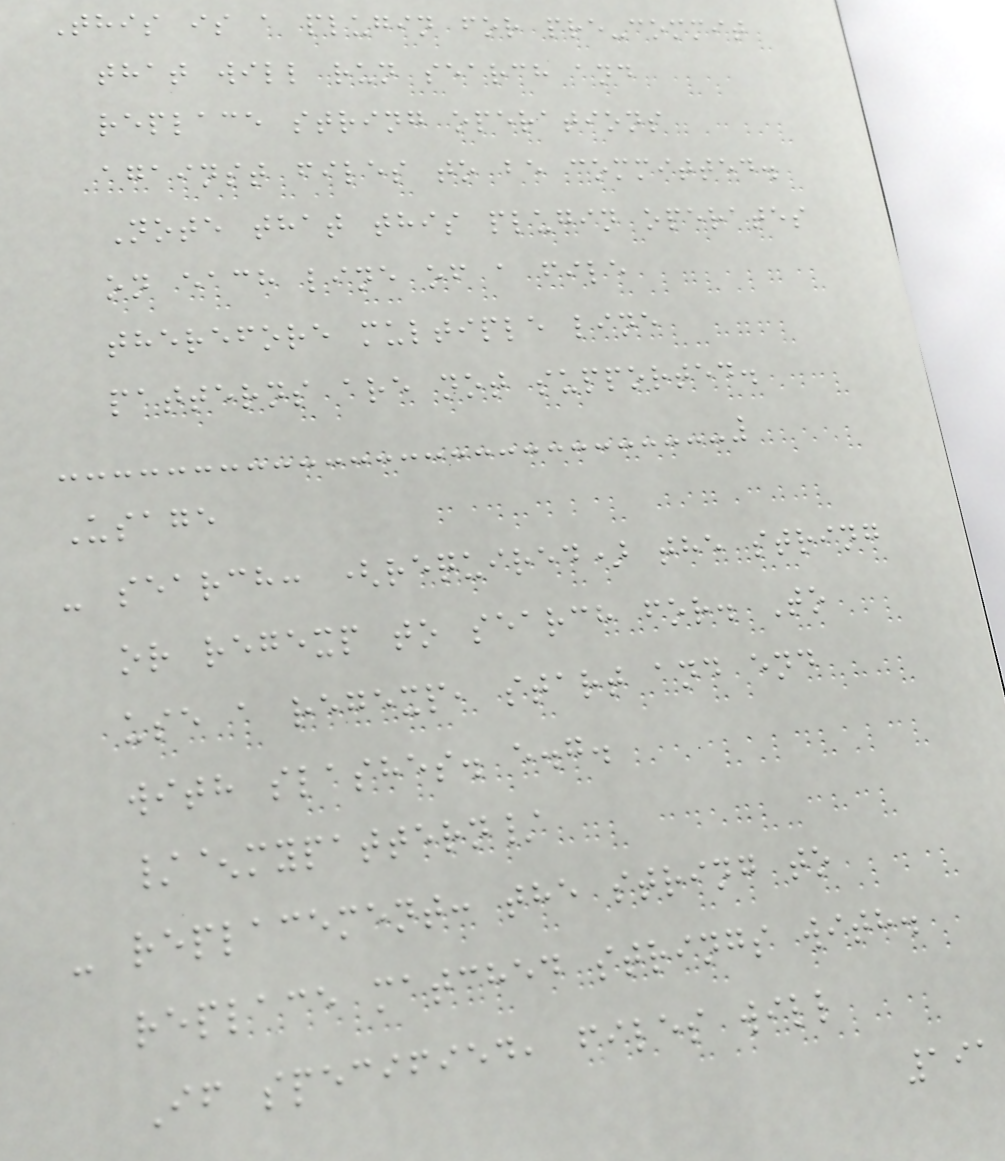This is a plugin for pre-commit
that will run search and
replace string operations
against files to be committed.
Note that this plugin operates
on each line of a file
therefore multiple line
patterns are not supported.
Usage
- search: (required) the string
or regexp to search for. To
use a regexp, start and end
with slashes. e.g.
/^mypattern/
- replacement: the string to
replace matched strings with.
If specified, files will
191
